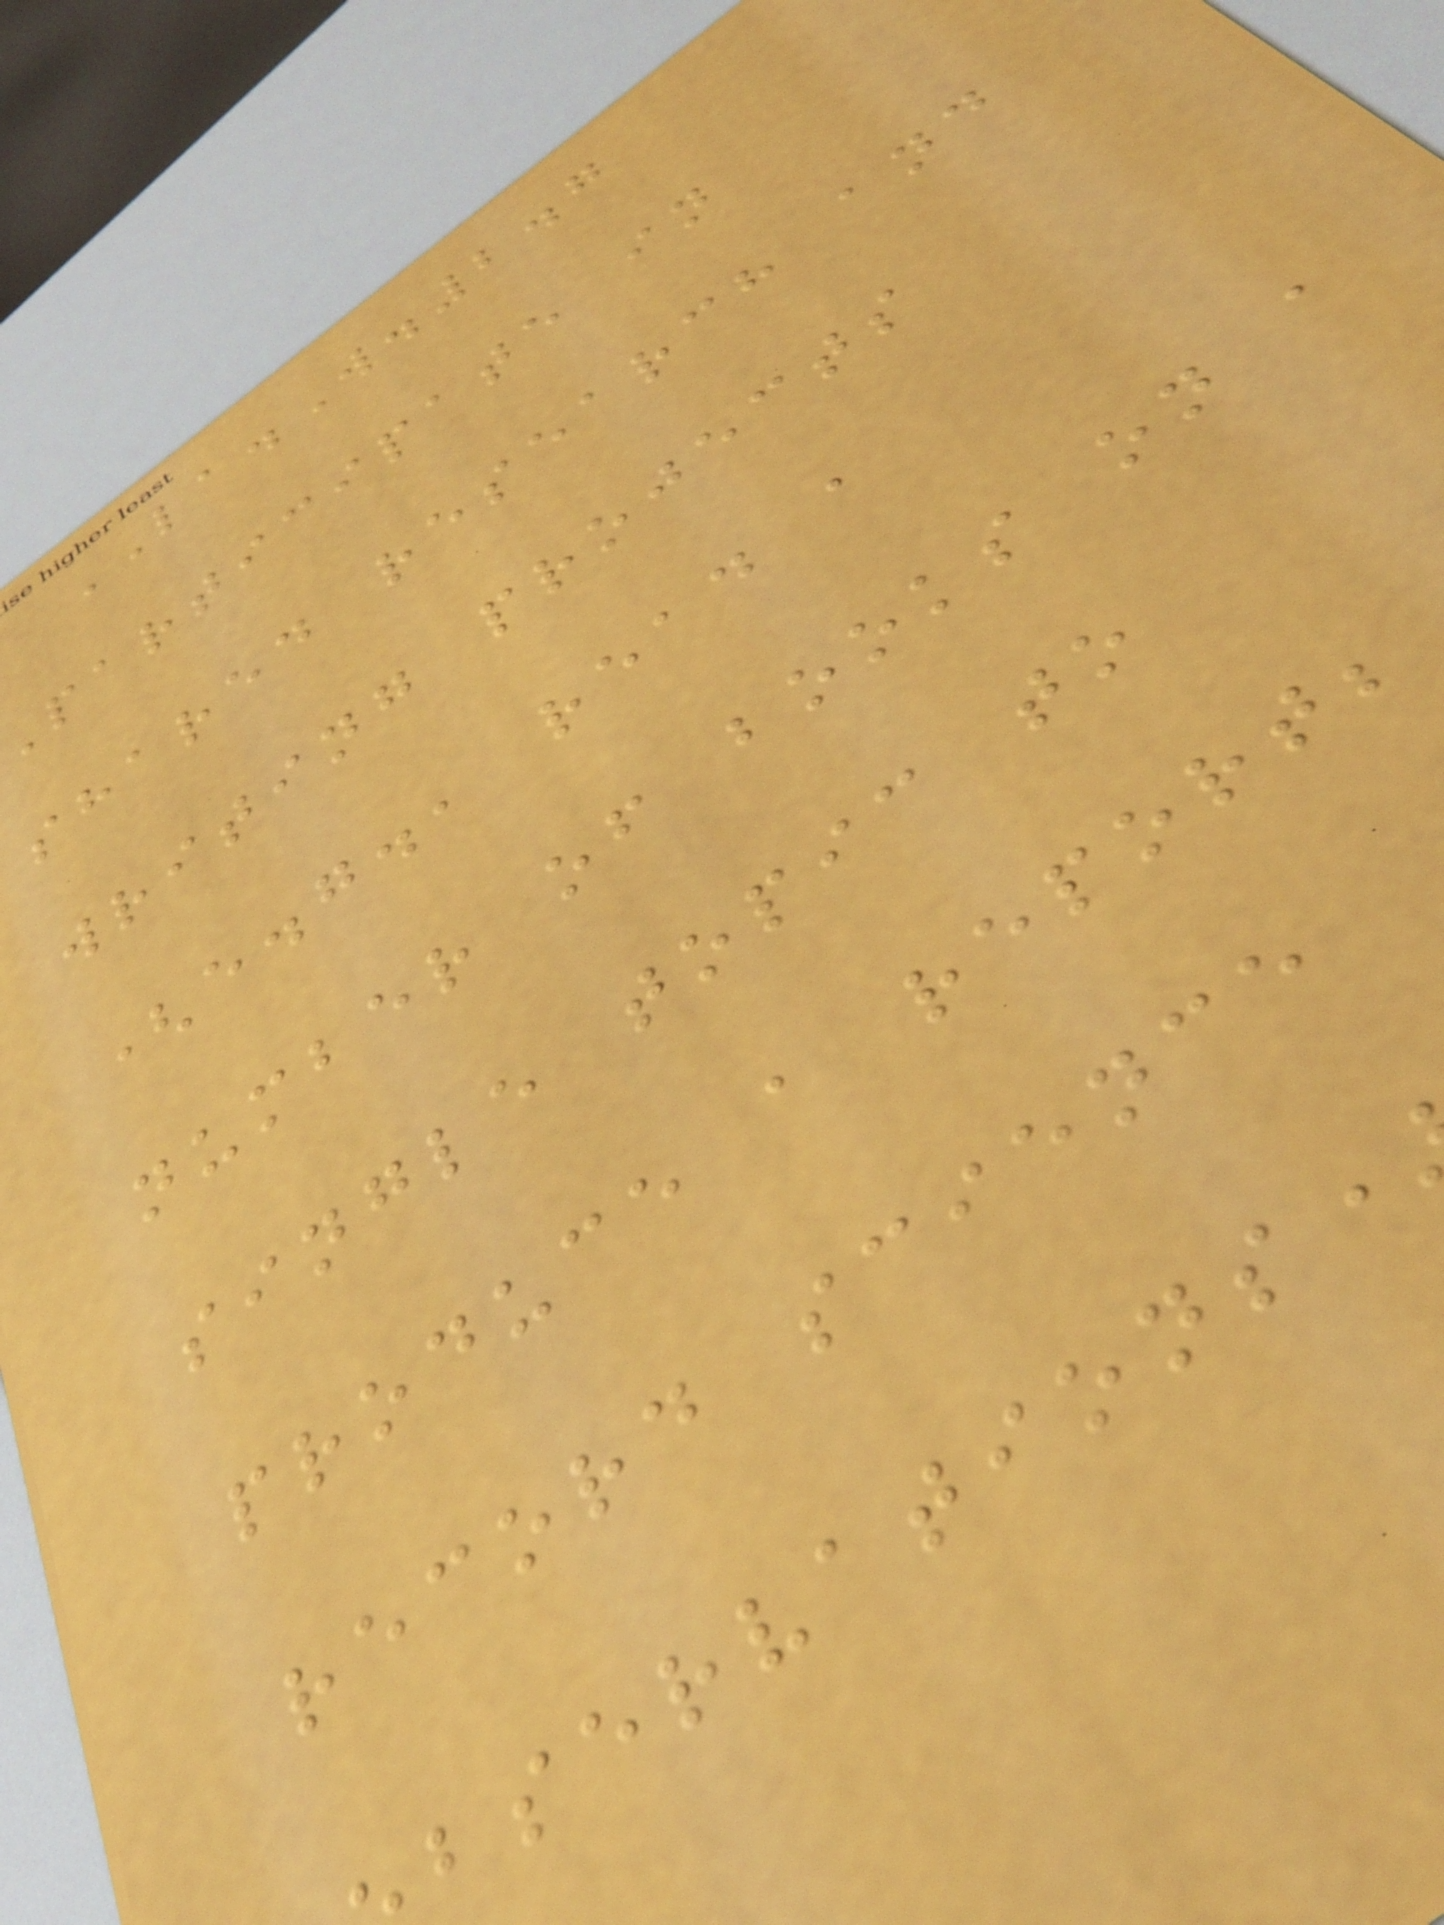LA.W.2.7
participate in
shared research and
writing projects
(e.g., read a
number of books on a
single topic to
produce a report;
record science
